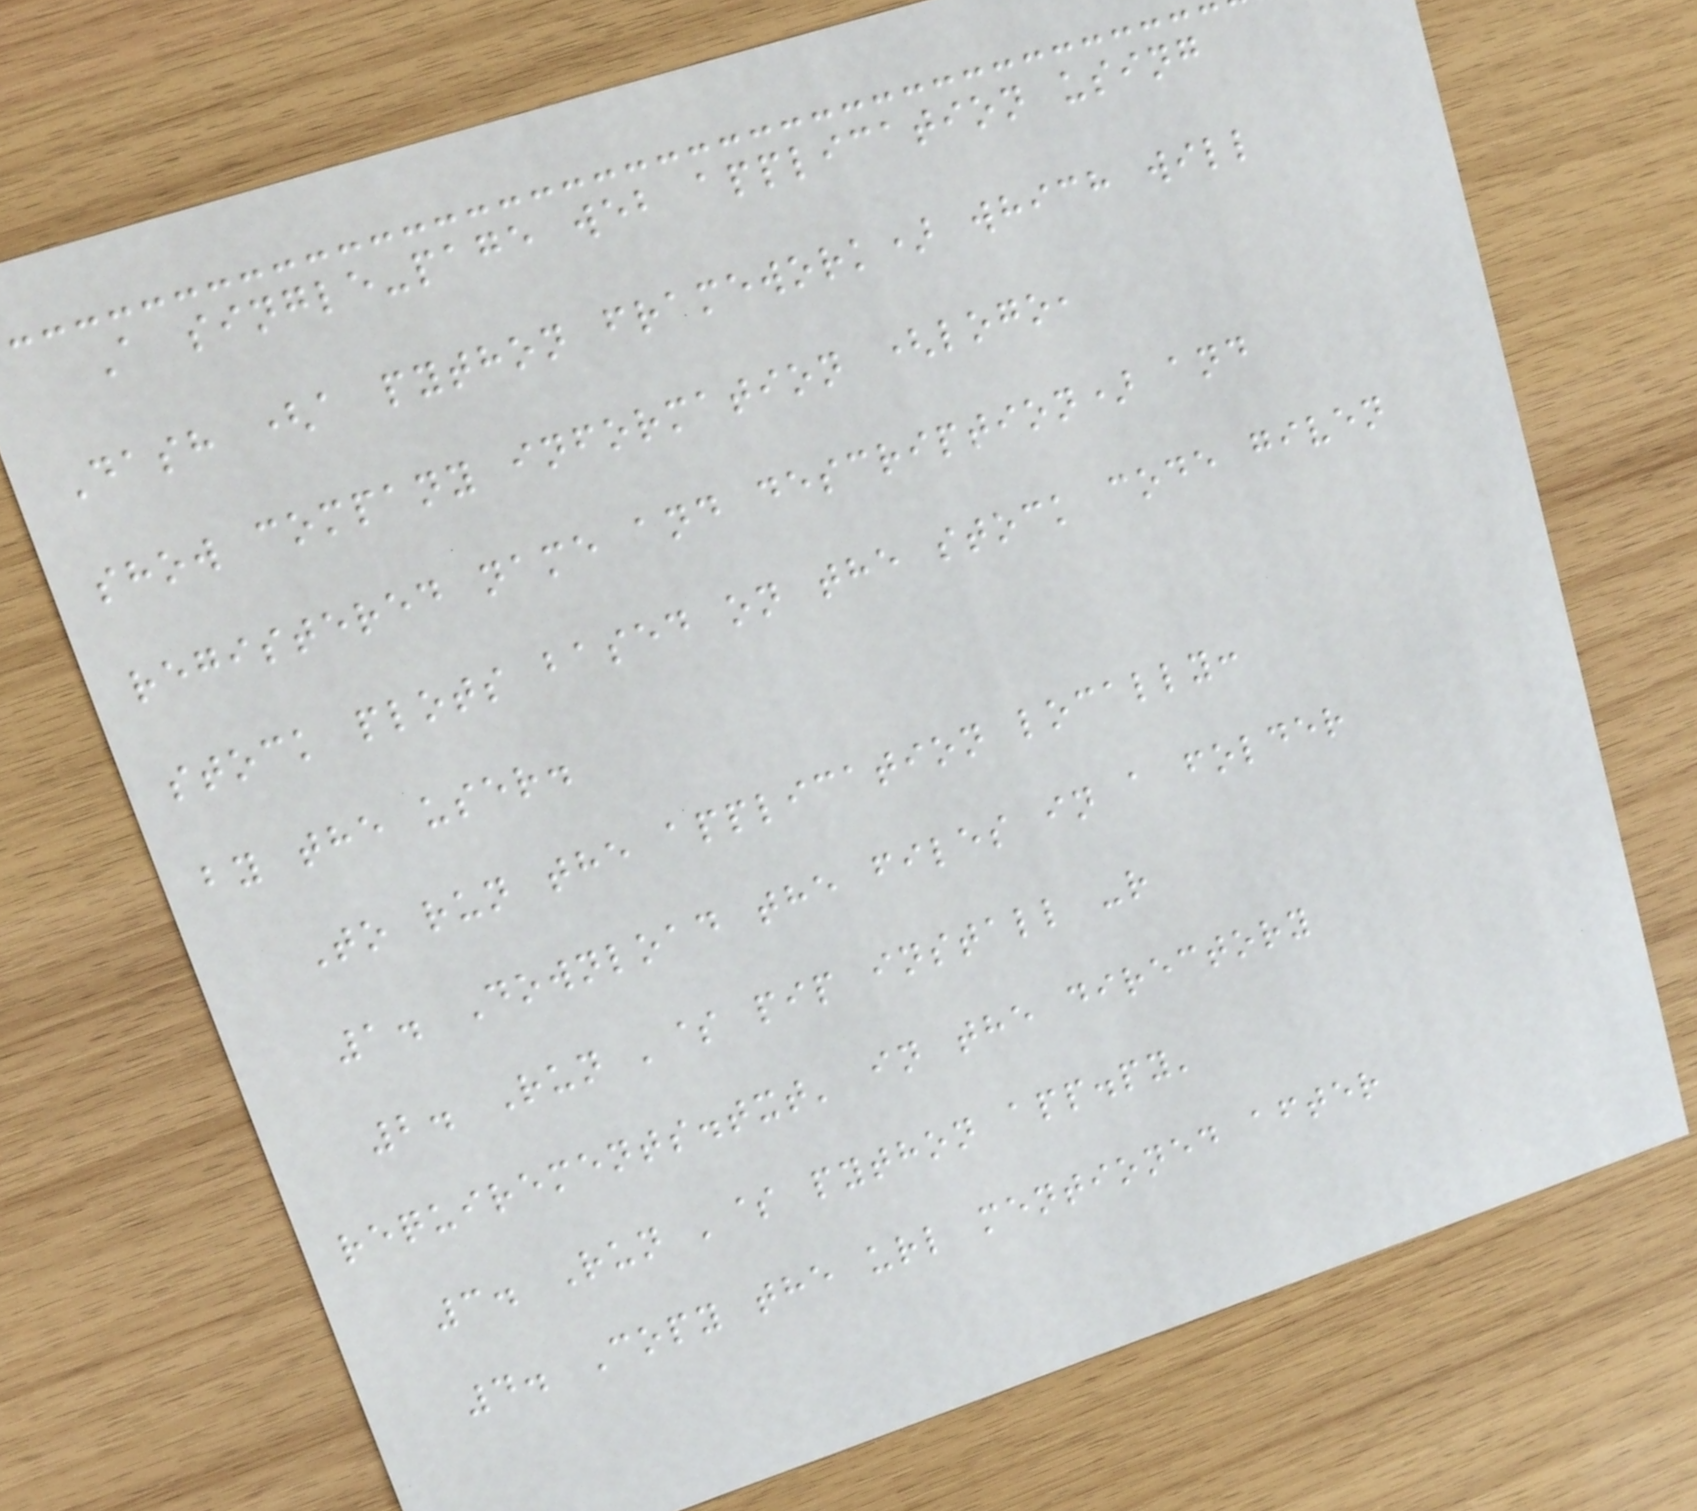A single-page web application using
Dash (a python framework) which will
show company information (logo,
registered name and description) and
stock plots based on the stock code given
by the user.
To run the application locally:
1. Download the files in a folder
2. Run '$ pip install -r
requirements.txt' in the directory
3. Run '$ python app.py'
4. Copy the url mentioned after
